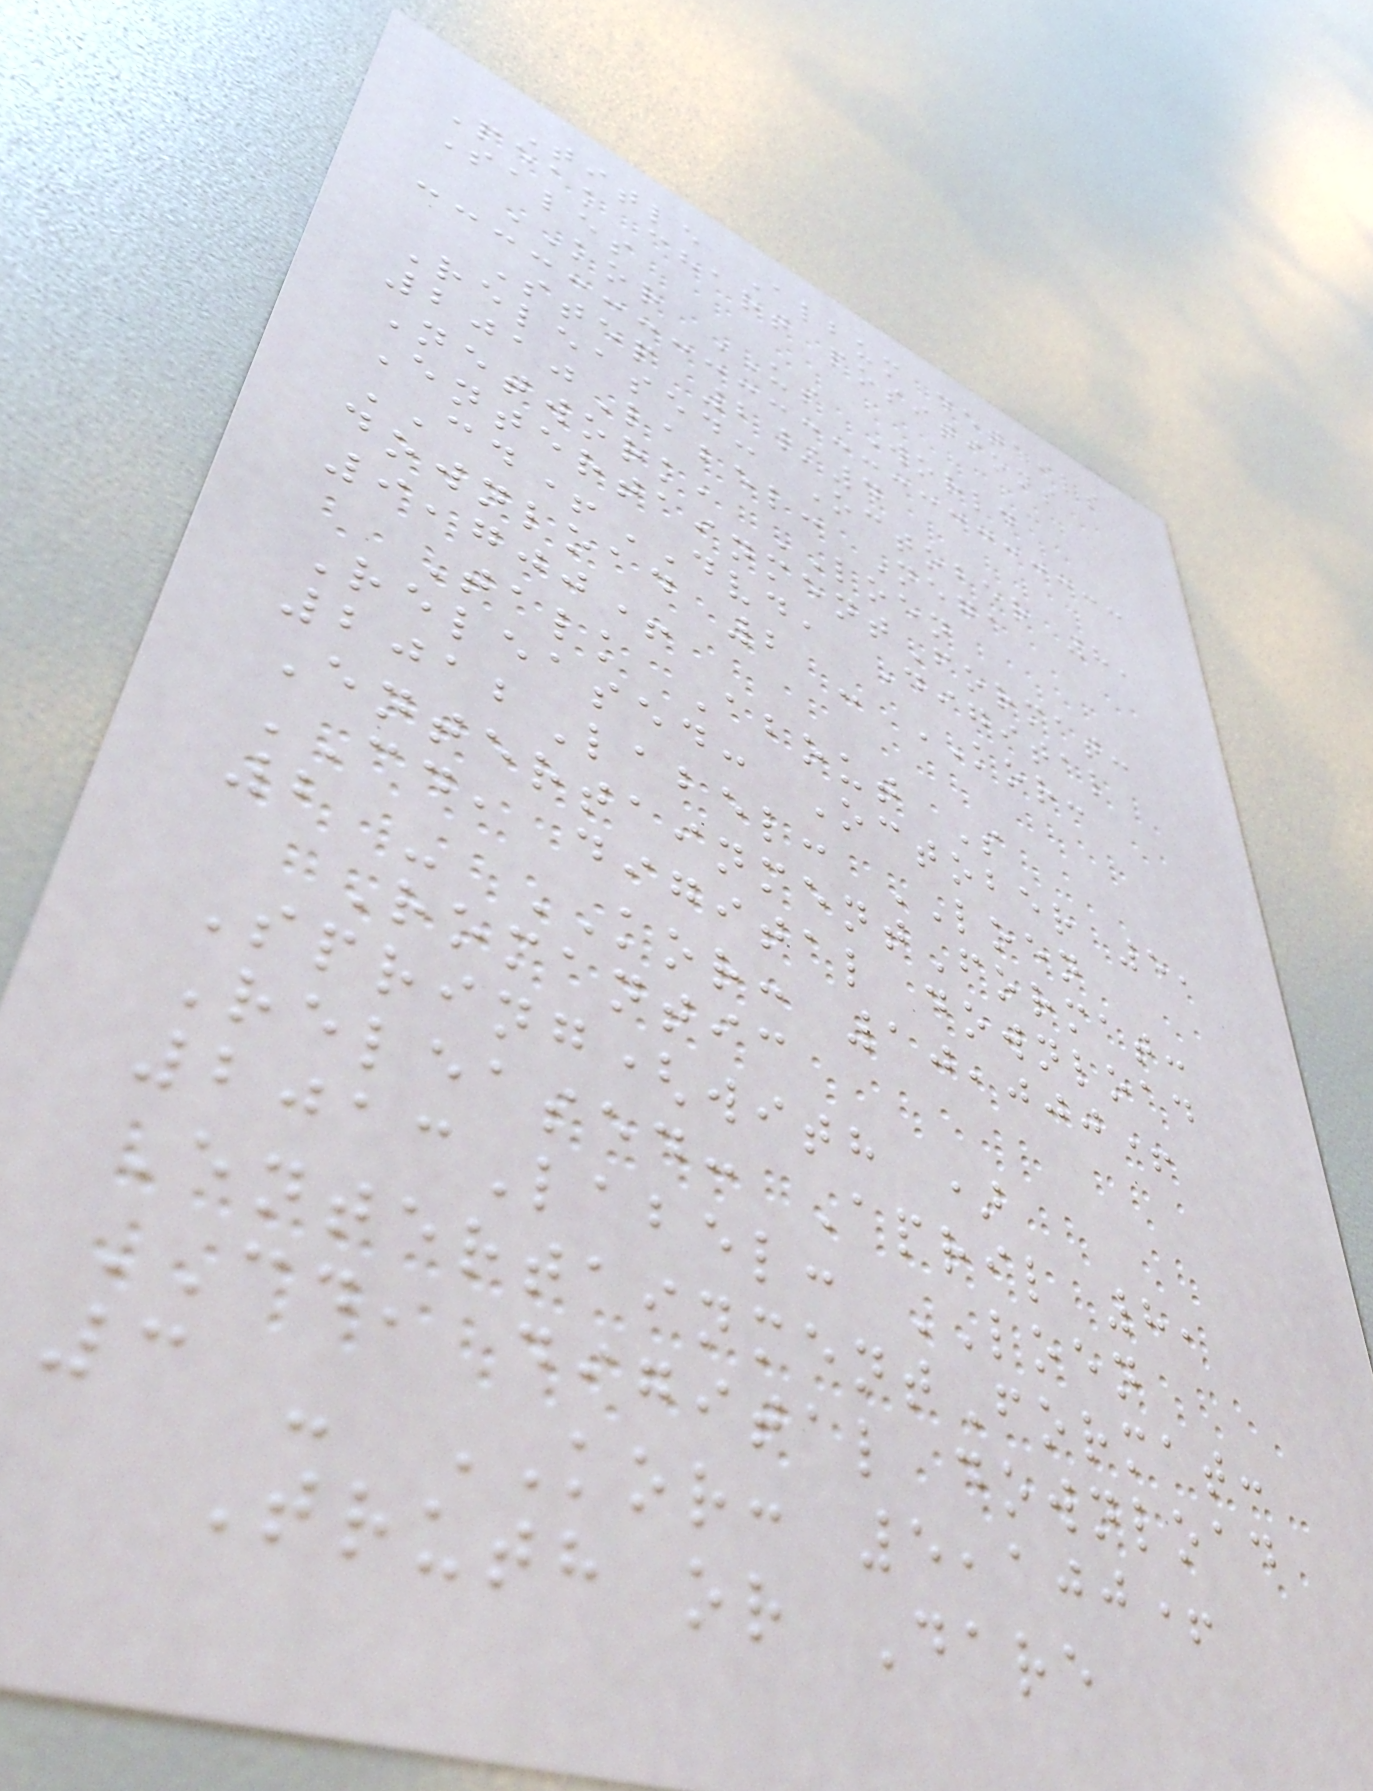Title Album details
Peak chart positions
Sales
KOR US World
Step 2/4
Released: October 8,
2010Label: Nega
Network, LOEN
EntertainmentFormat:
CD+DVD, Digital
download 2 - KOR:
9,700+
Talk About S
Released: October 5,
2012Label: LOEN
EntertainmentFormat:
CD, digital download
2 - KOR: 10,000+
Romantic
Spring(with )
Released: April 8,
2013Label: LOEN
EntertainmentFormat:
CD, digital download
3 - KOR: 5,100+
Truth or Dare
